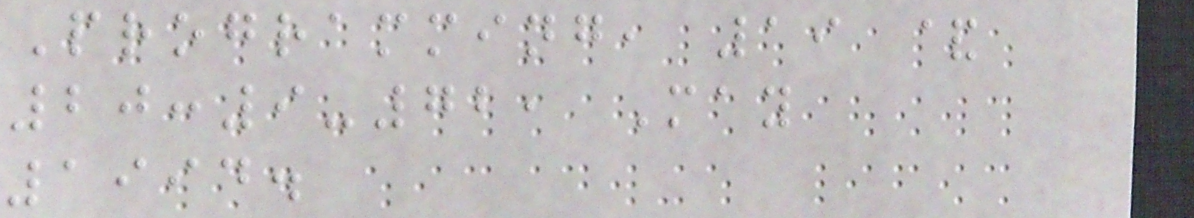Programming, 19 &
20:9-72, May
1994.
